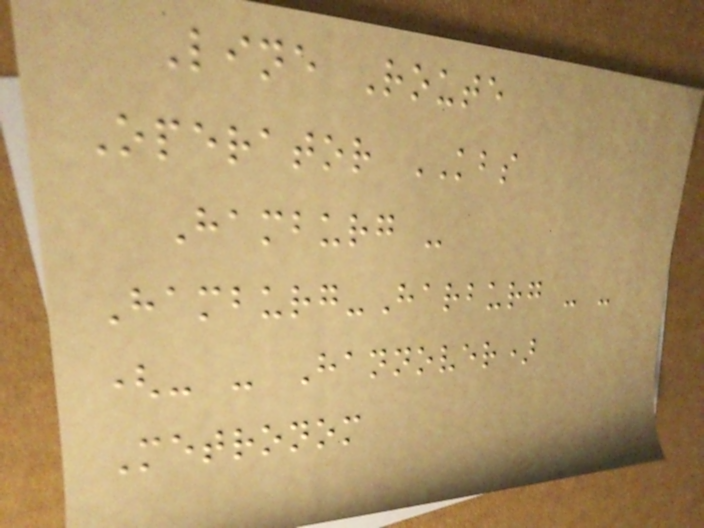Line Route
Operator KBS
Hamburg -
Hamburg-Harburg - -
(- - Hannover)
Metronom
